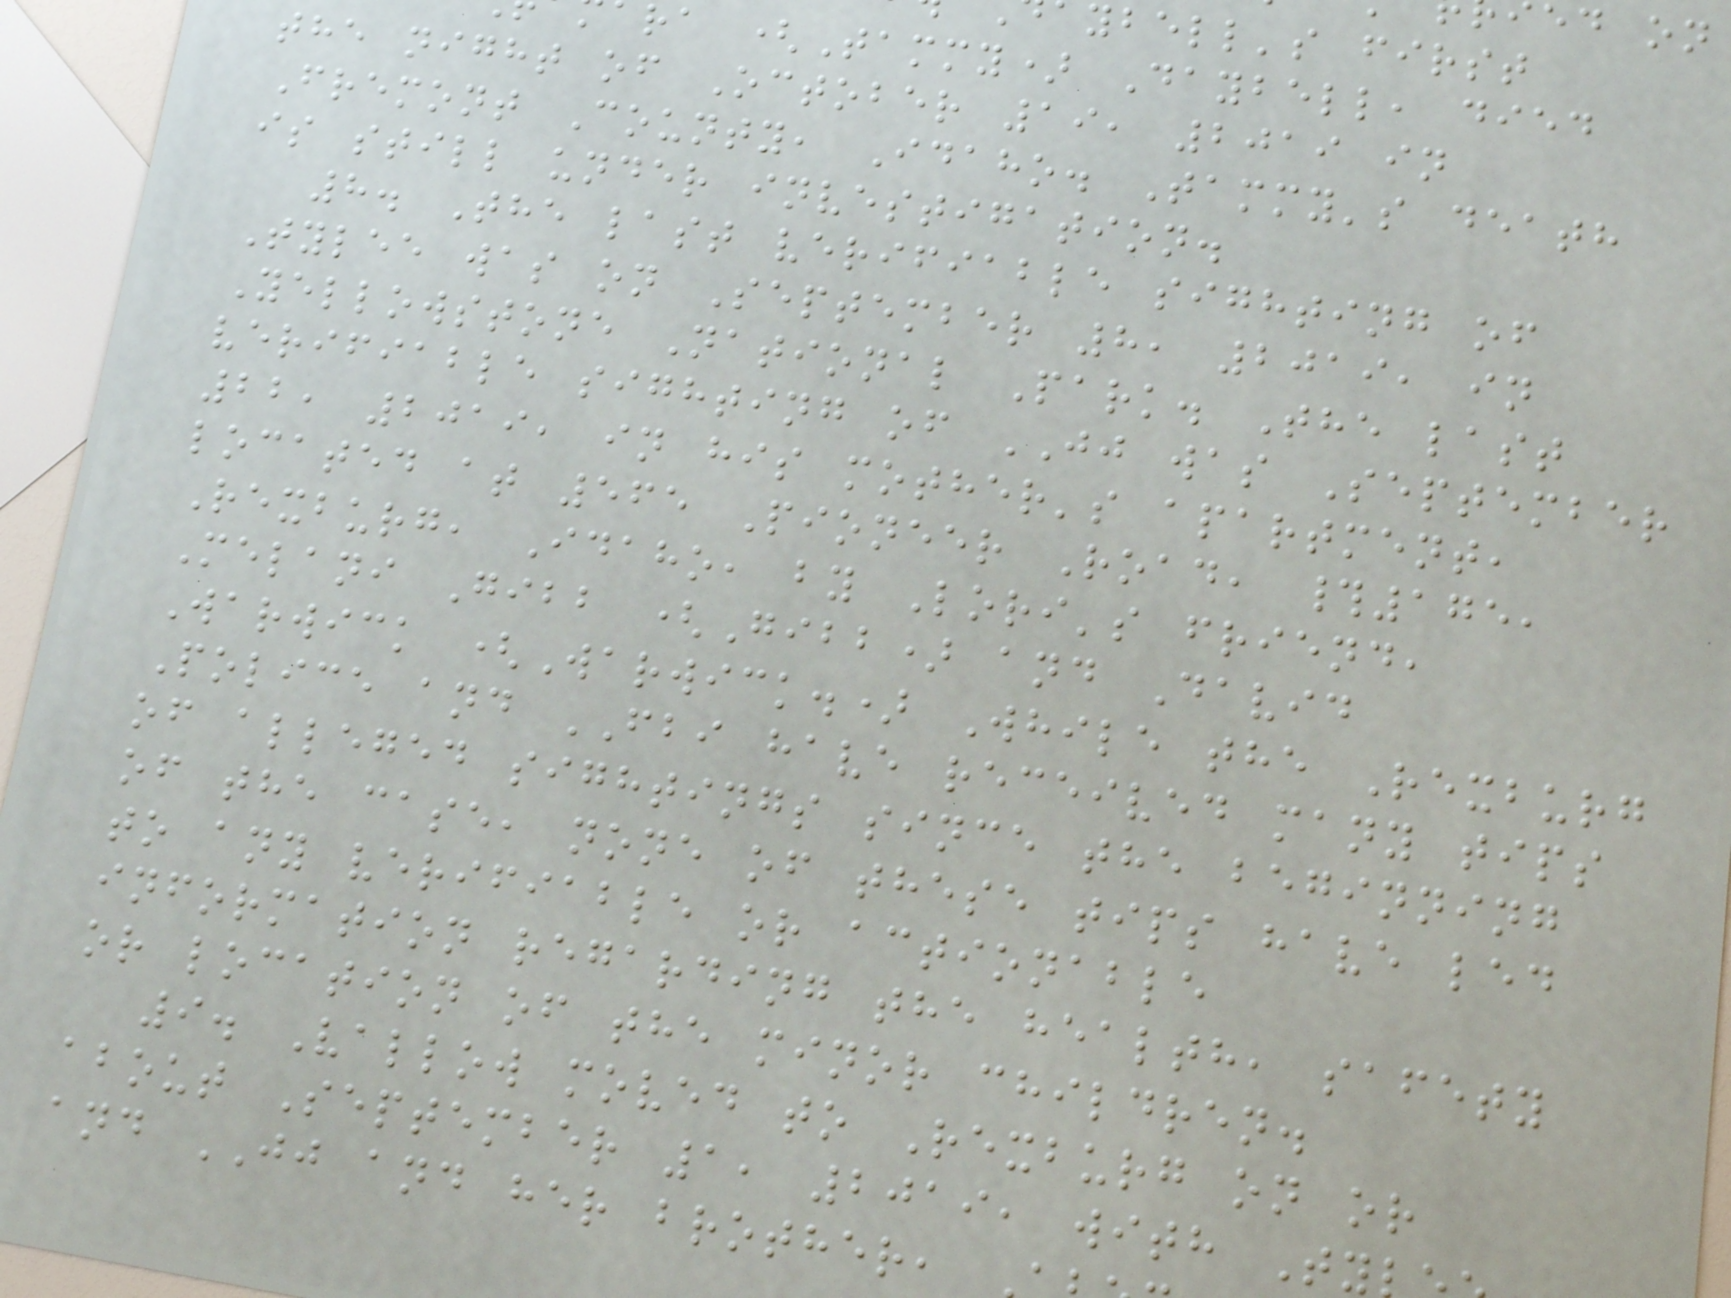ybell's first
ra (Tammy) Daybell, died
the night of October 19, 2019 in
Fremont County, Idaho. Tammy's death
is still under investigation.
8. The last verifiable sighting of
Tylee was on September 8, 2019, in
Yellowstone National Park. The last
verifiable sighting of JJ was September
22, 2019, in his mother's apartment,
located at 565 Pioneer Road, #175,
Rexburg, Idaho, by Lori's friend,
Melani Gibb (Gibb) and David
Warwick (Warwick.) While the Rexburg
Police and FBI have received many tips
of alleged sightings since the beginning
of the case, none of these tips have led
to any verifiable or actionable
information regarding the health, safety
or location of the minor children.
9. Vallow moved to Rexburg on or
about September 1, 2019, with Ty
and JJ and her brother,
